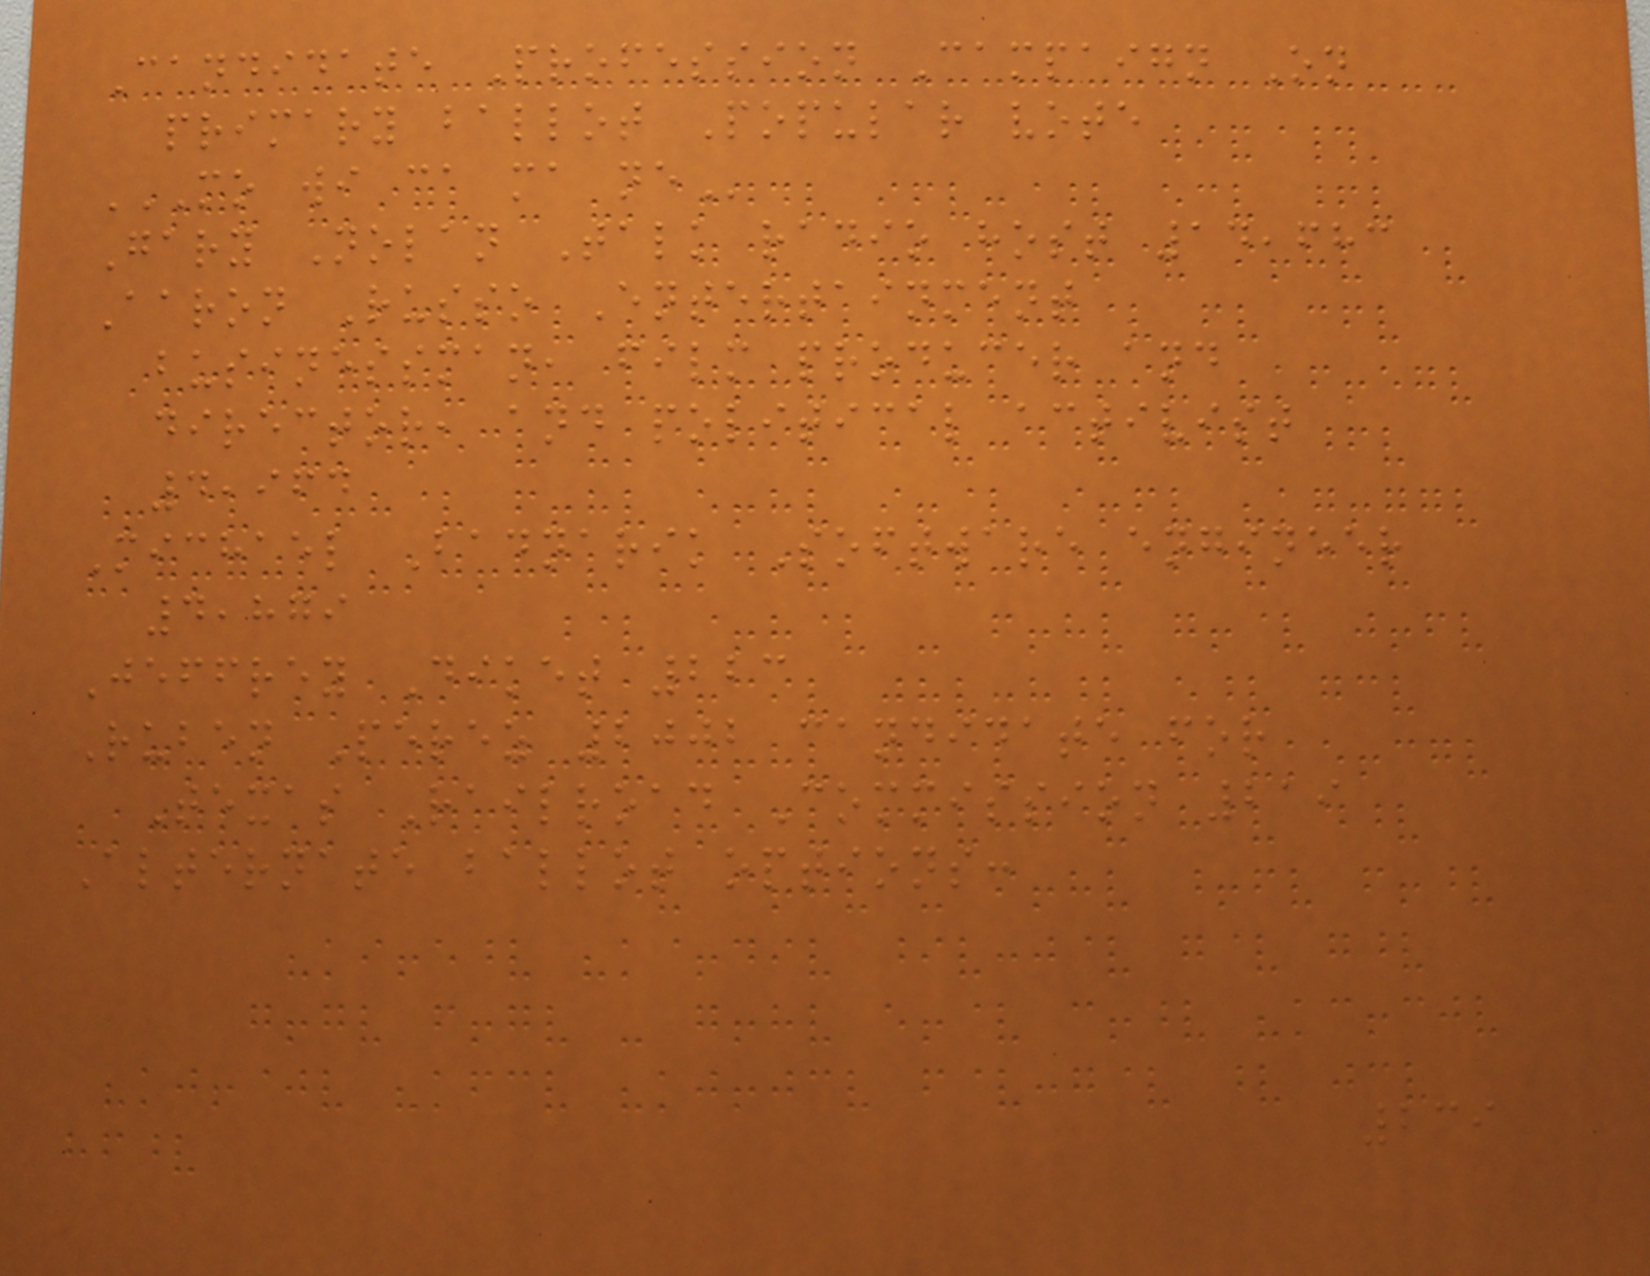Candidate Profession Campaign On
primary ballot Popular vote
MO WI CA MA NE
Gary Nolan Talk radio host 14,683
Aaron Russo Entertainment
businessman, film producer and
director, and political activist
4,964
Michael Badnarik Software engineer
4,879
Jeffrey Diket 223
Ruben Perez 2002 candidate for
Texas Railroad Commission 219
Alternate ballot options:
239
